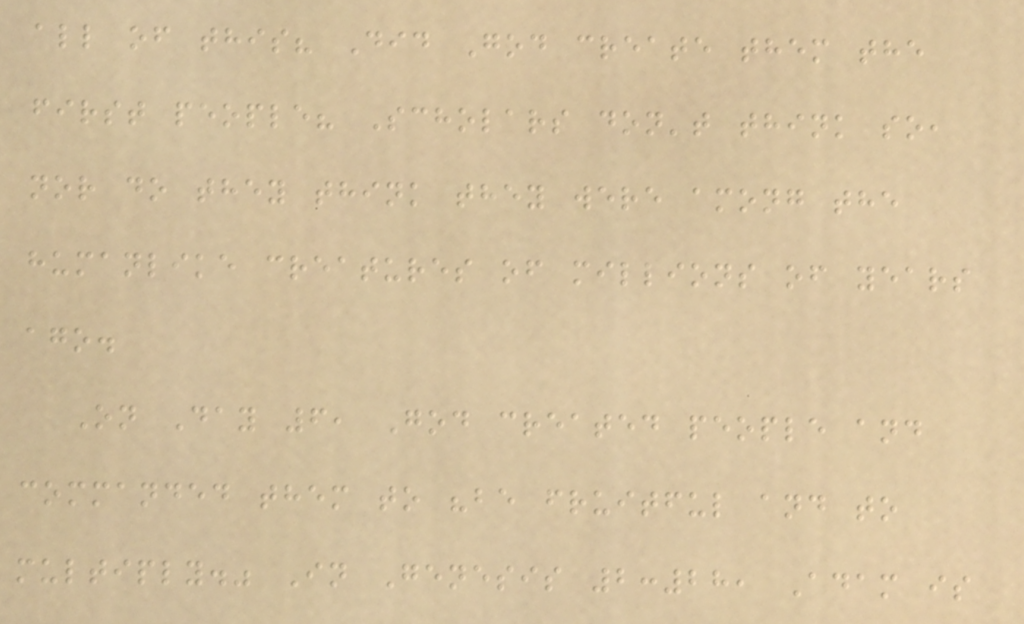all of this? Did God create them the
first people? Scholars don't think so,
nor do they think they were among the
humanlike creatures of millions of years
ago.
On Day 6, God created people and
commanded them to "be fruitful and to
multiply." In Genesis 2:28, Adam is
